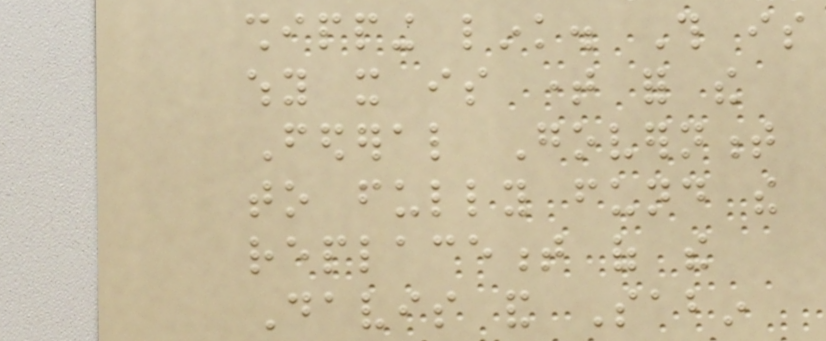shipping link. This is
why it is time for the
Federal Government
to fully fund the
replacement of the
Davis and Sabin
